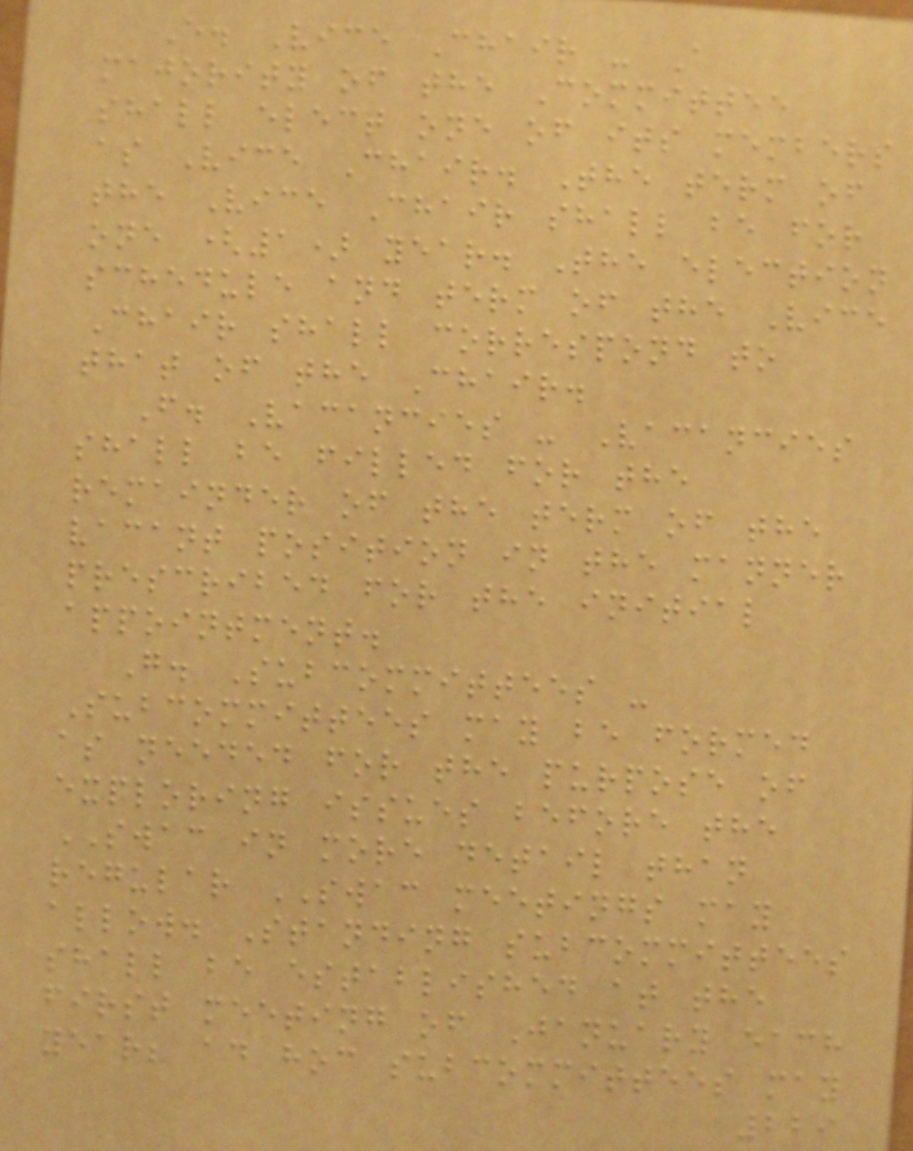E. Vice Chair - A
majority of the Committee
shall elect one of its members
as Vice Chair. The term of
the Vice Chair shall be for
one (1) year. The election
schedule and term of the Vice
Chair shall correspond to
that of the Chair.
F. Vacancies - Vacancies
shall be filled for the
remainder of the term of the
vacant position in the manner
prescribed for the initial
appointment.
G. Subcommittees -
Subcommittees may be formed
as needed for the purpose of
exploring issues before the
SWAC in more detail than
regular SWAC meetings may
allow. Standing subcommittees
shall be established at the
first meeting of January each
year; ad hoc subcommittees may
229
